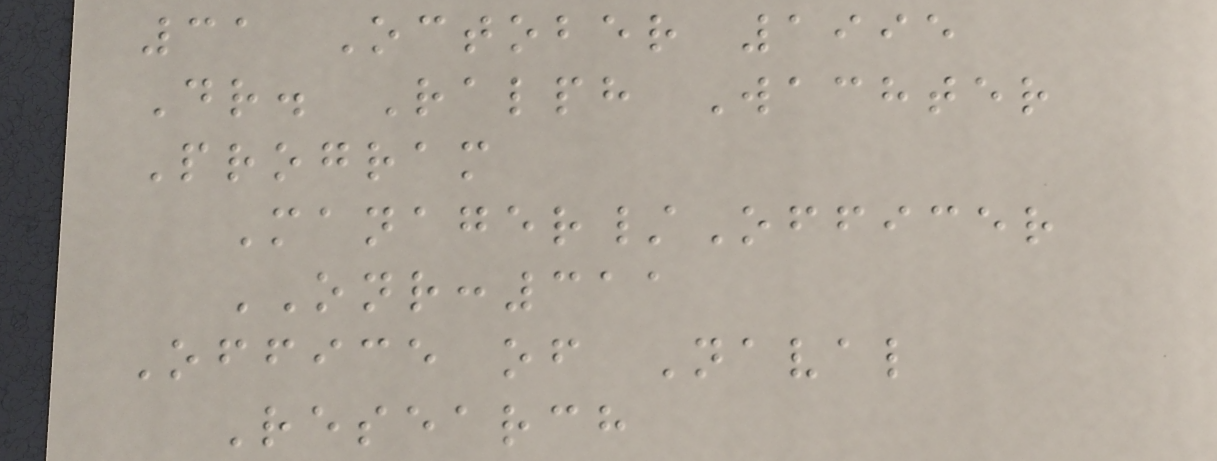31 October 1995
Dr. Ralph Wachter
Program
Manager/Officer
ONR:311
Office of Naval
Research
